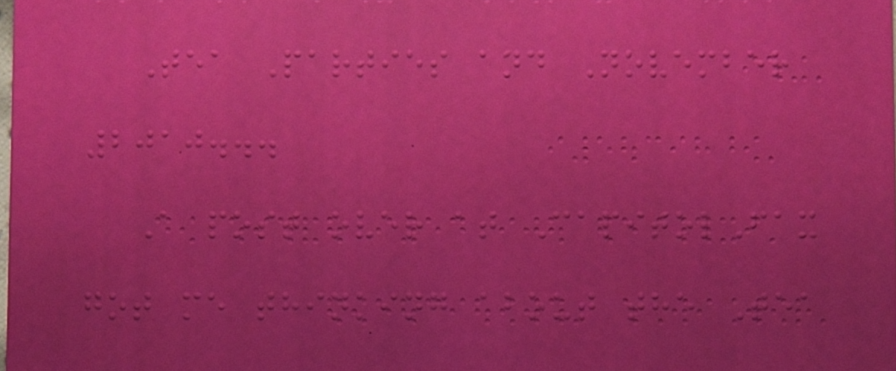Tea Parties and November
2010...
A post over at CapitolFax
got me thinking about the Tea
